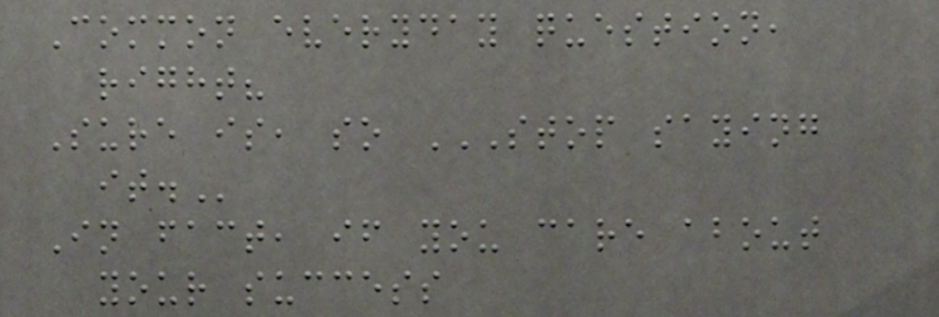Common everyday question,
right?
Sure is, so STOP SAYING
IT.
In fact, if you care about
your success
